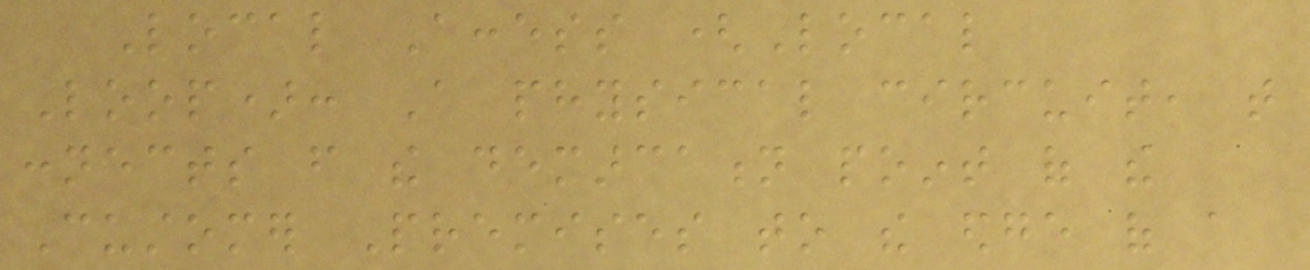Local Access (Local
Loop): A physical circuit, that
connects from the demarcation point of the
Customer Premises to the edge of a
